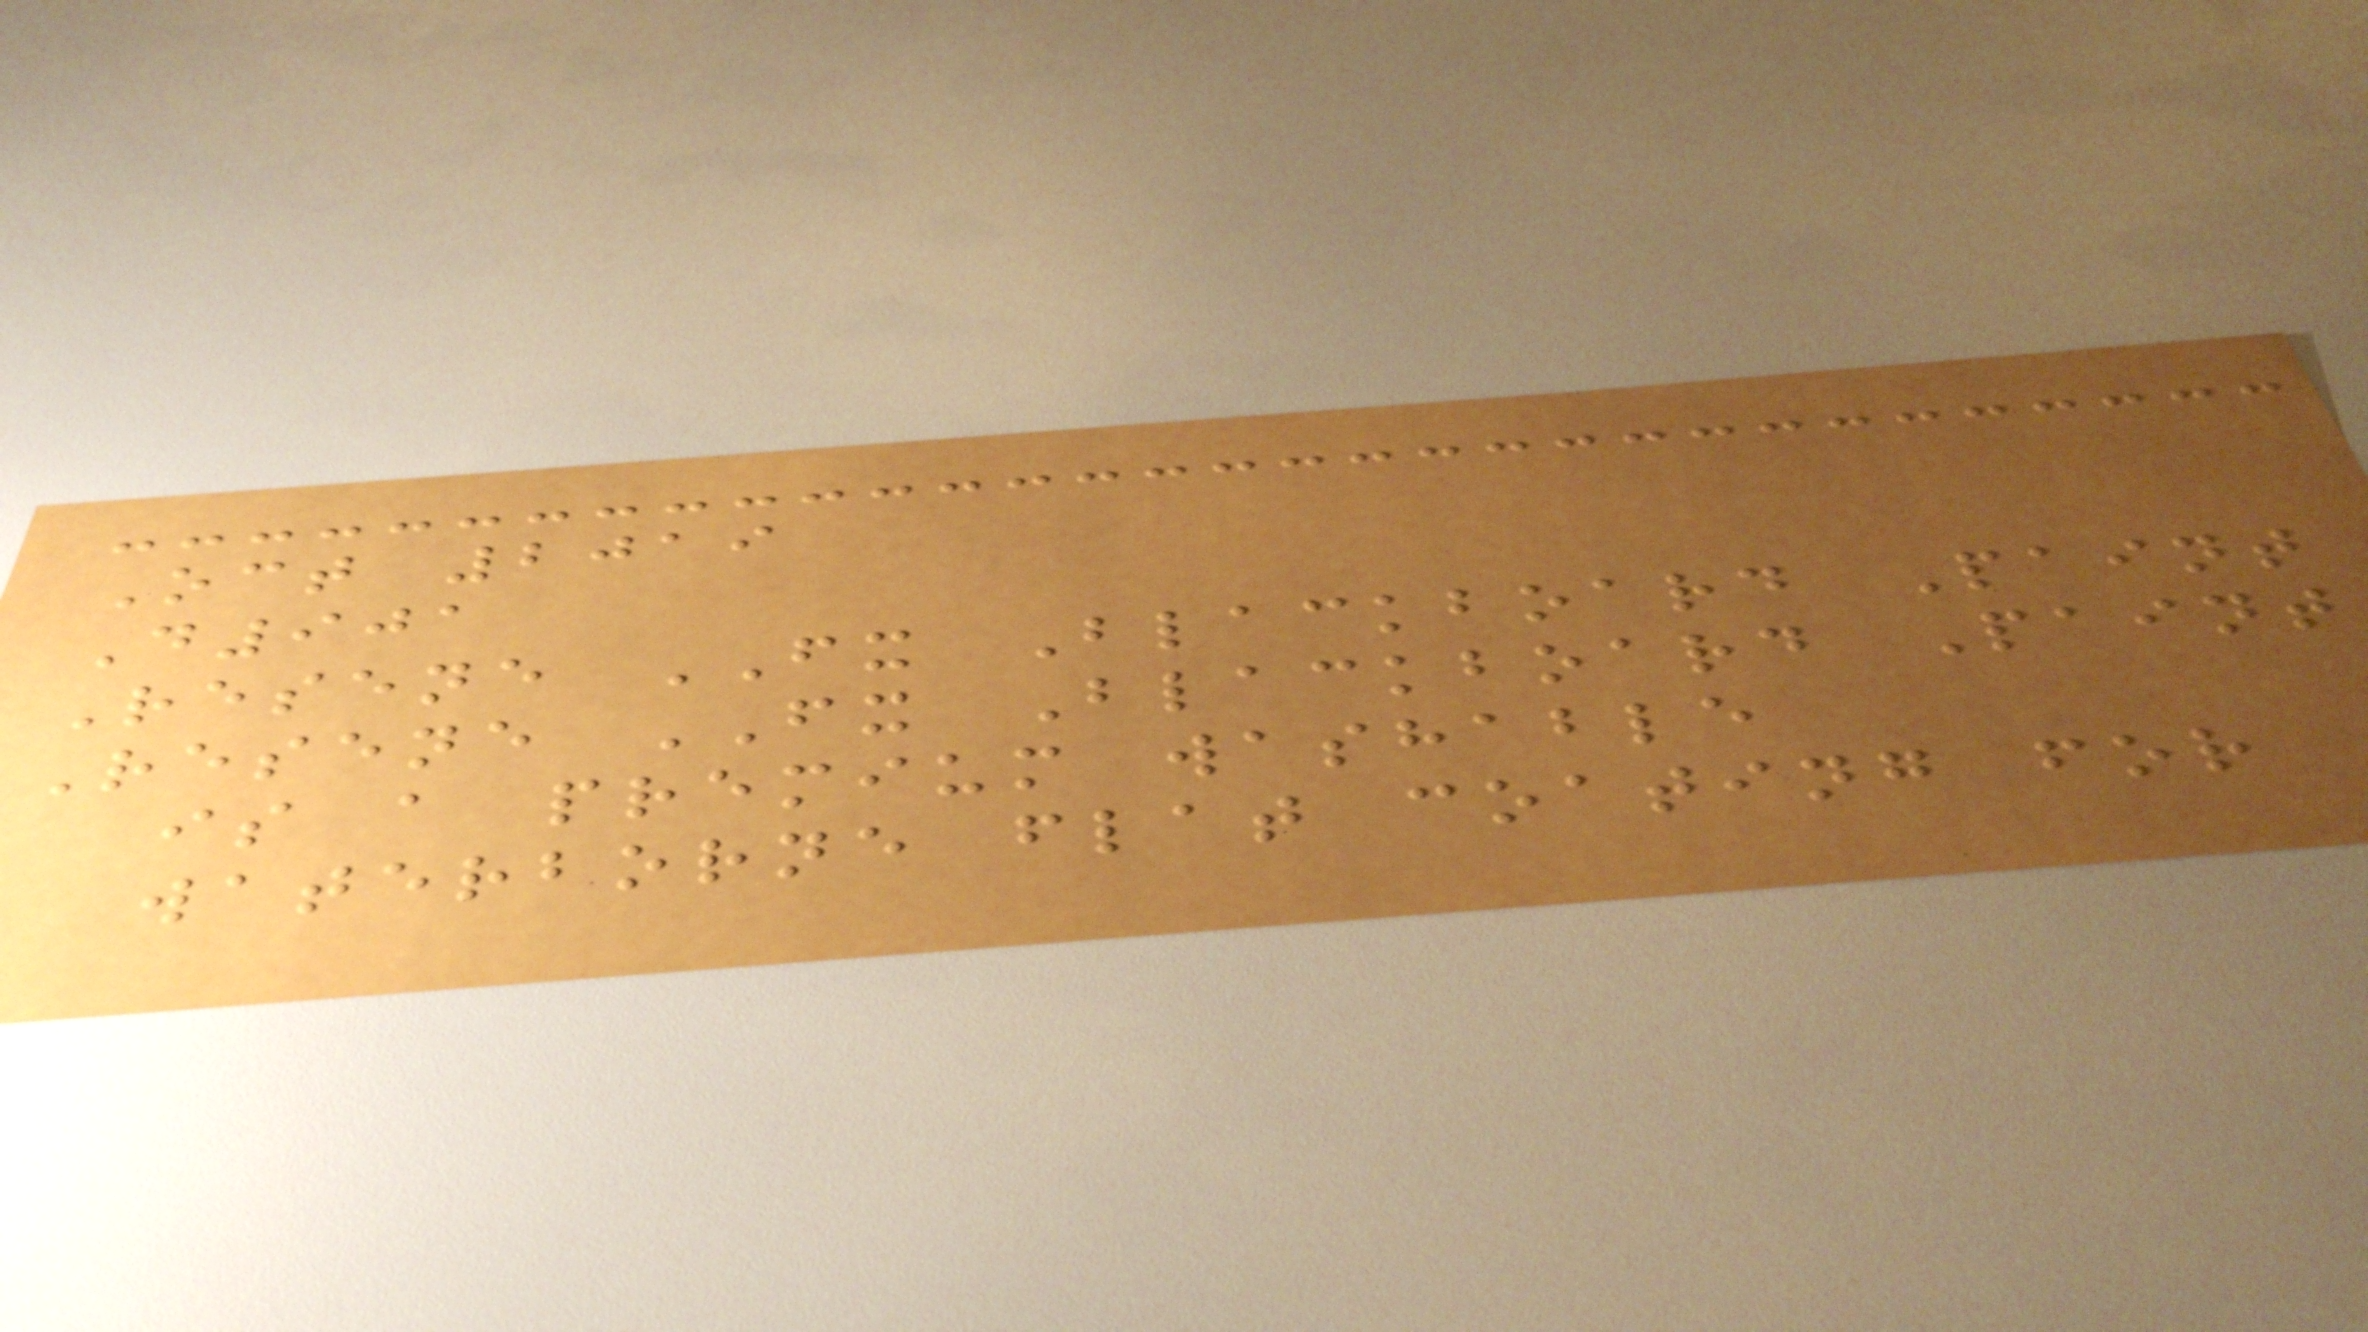Oct 2019
D901
Resene FX Blackboard Paint
Resene FX Blackboard Paint
is a premium washable
waterborne flat coating for
